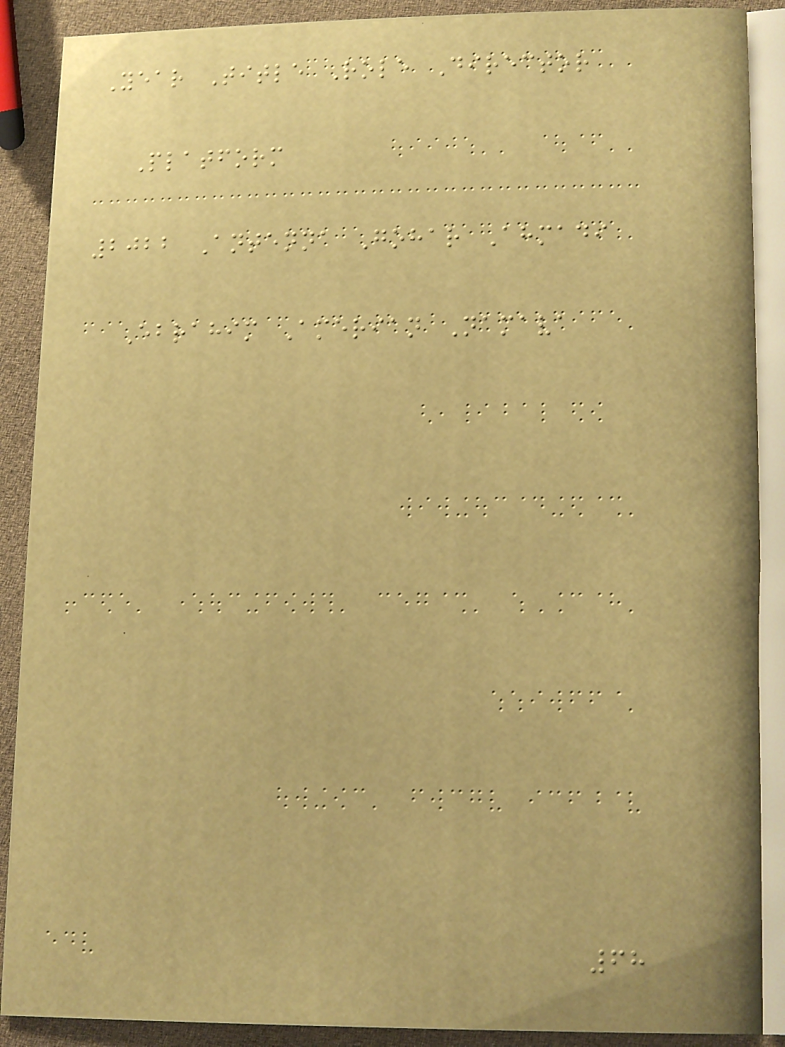Year Title Role Director
Platform
2022 Antenna Gohar Ahmadi
Ebrahim Amerian Namava
68
